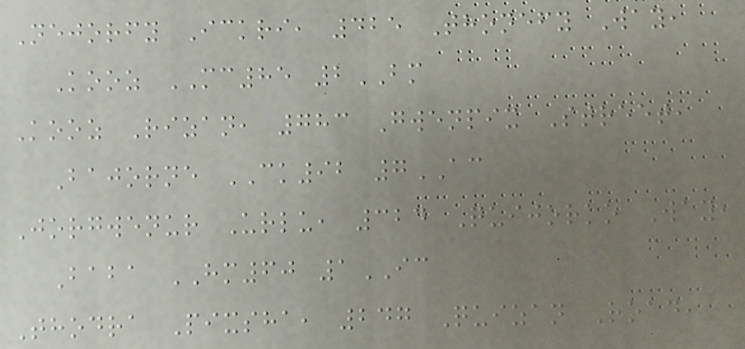Nejorfy Ickri, 425 Thonefy Way,
Kooz MC85 2BM
Kooz Rizan, 783 Gwenpix Street,
Bajorne CK92 7AC
Jorgwenur Urlu, 324 Quijorko Way,
Baba HM60 1IC
Thodra Pixsha, 247 Quizan Road,
